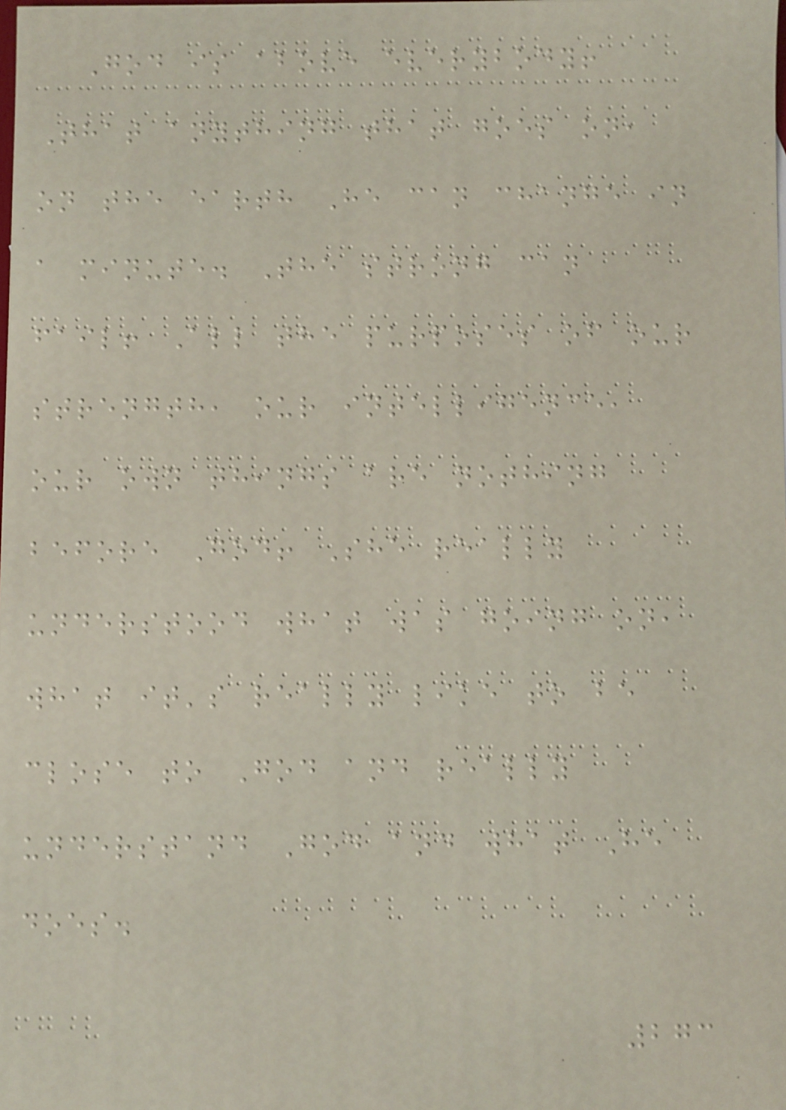God is above everybody!
That anything that goes on,
on the earth He can change in
a minute. The strong can
fail! All the purposes of our
strength, our intelligence,
our own things are nothing
before God! She really
understood what was going on,
what it's really like to be
close to God and really
understand God and what He
does.
273
